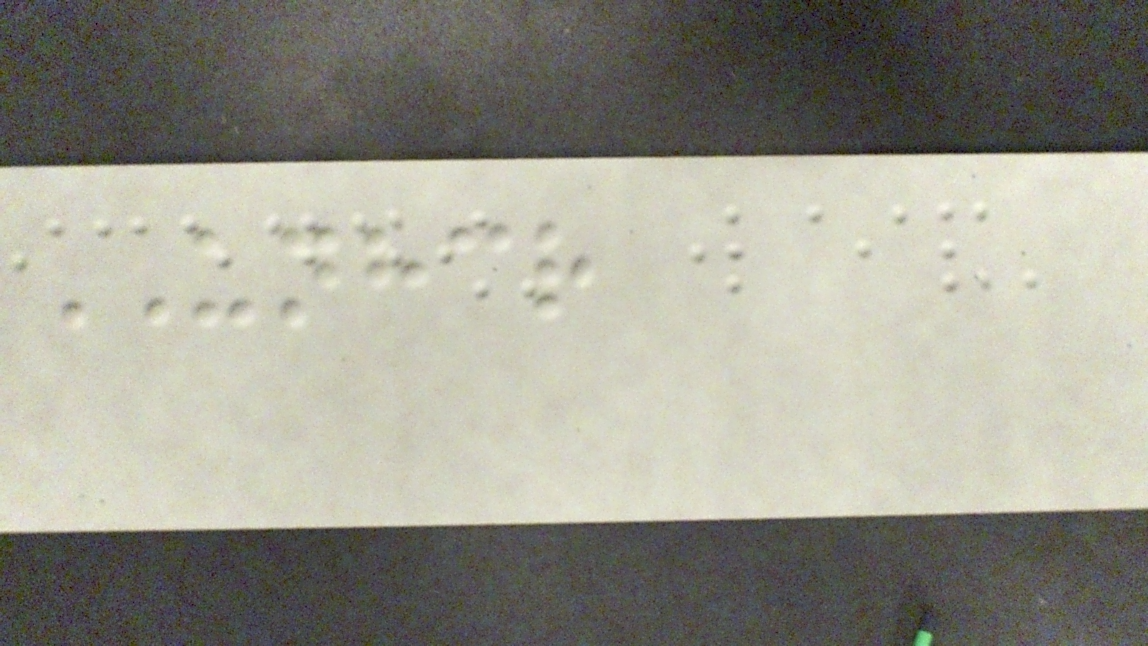UNHCR
